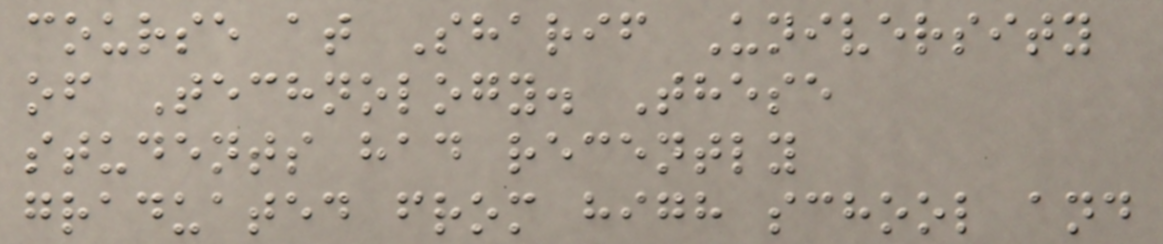course at Sharif University
of Technology. These
students had recently
graduated from high school and
